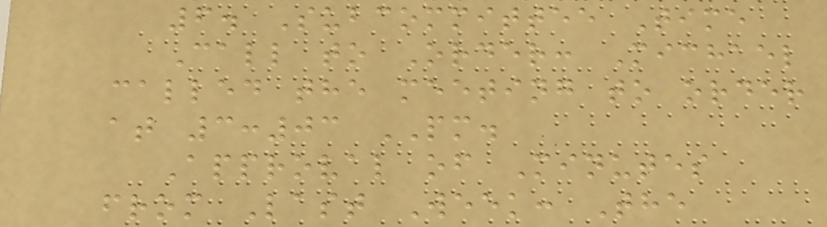6. Subcommittee Time
Call to Order: Michael
called the meeting to order
at 3:03 PM.
Approval of Minutes
from Last Week: The
